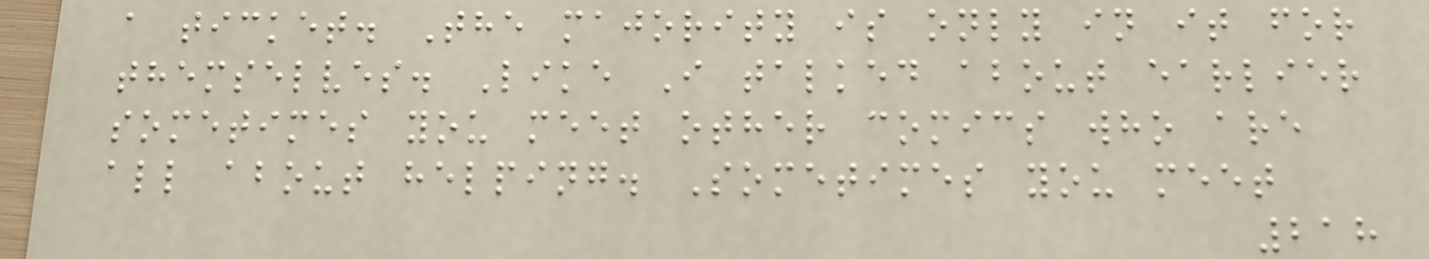a ticket. The majority is only in it for
themselves. Like I talked about earlier
sometimes you meet other comics who are
all about helping. Sometimes you meet
218
